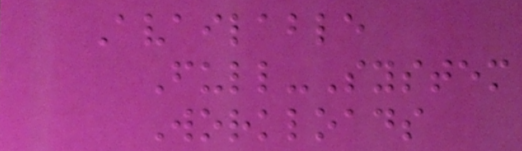Available
Full-System
Workloads
